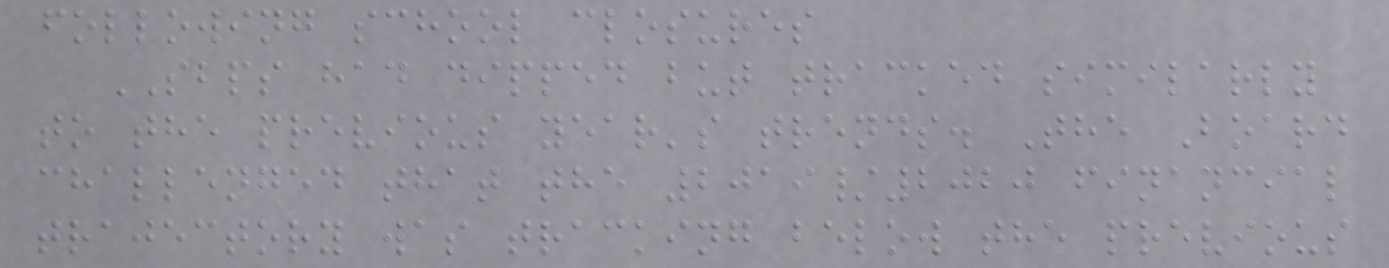following school closures
SBPS had dipped but tracked similarly
to the previous year's trends. The Board
challenged that the 2019/2020 financial
trajectory was tracking below the previous
